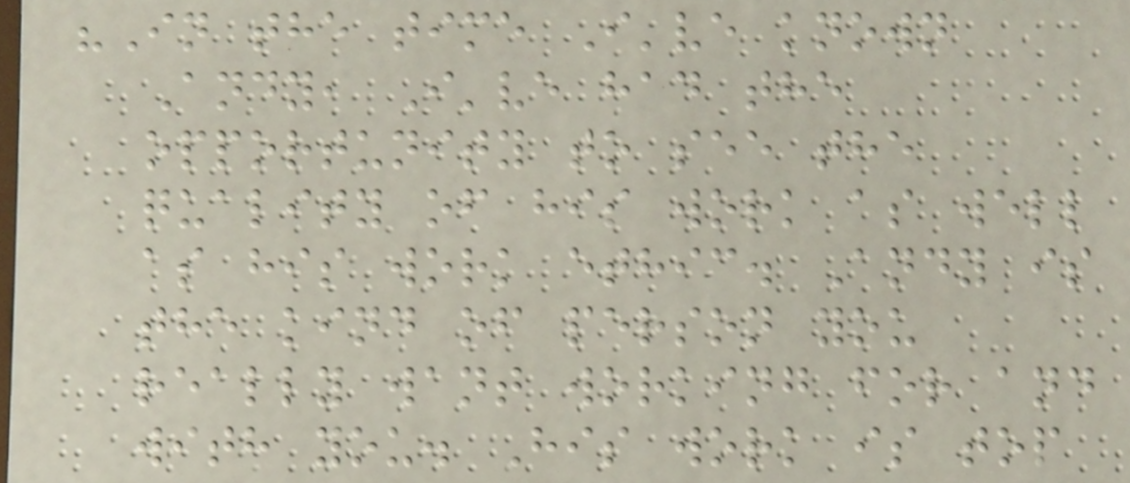"In the time I've known
Andy, I've had the
opportunity to see the
quality of his work as well
as his work ethic. Andy is
the kind of person you
really want working for and
with you. His work is top
